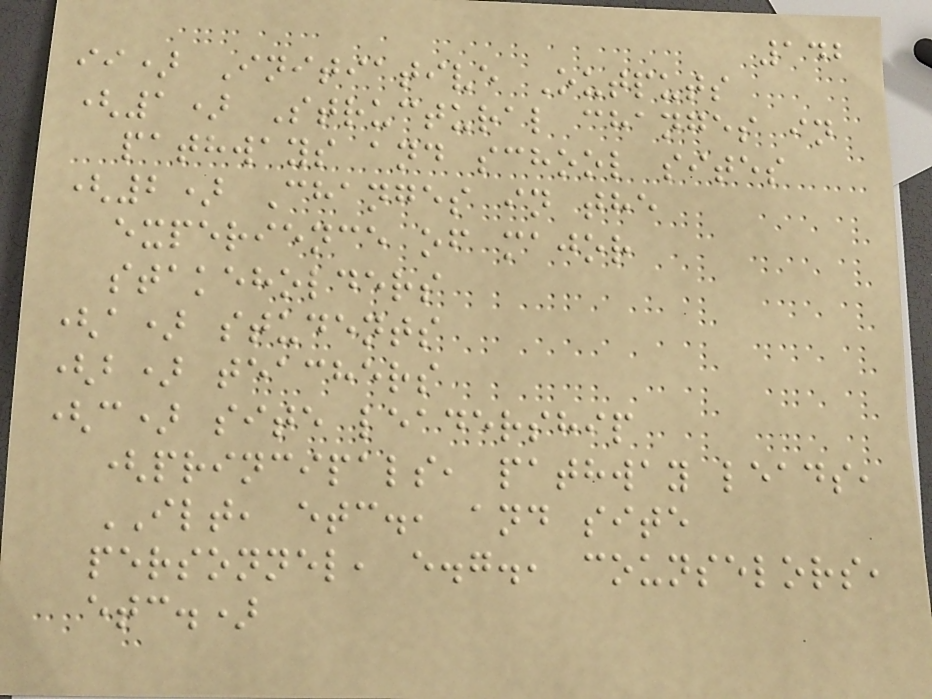142
ii) Initiative Outputs
(1) Structural changes in
pathways and school sites
(2) Changes in the
experience of major
stakeholders
(a) students
(b) teachers
(c) site leadership
(principals, pathway leads,
ILT, etc., and site
personnel, e.g., counselors,
etc.)
